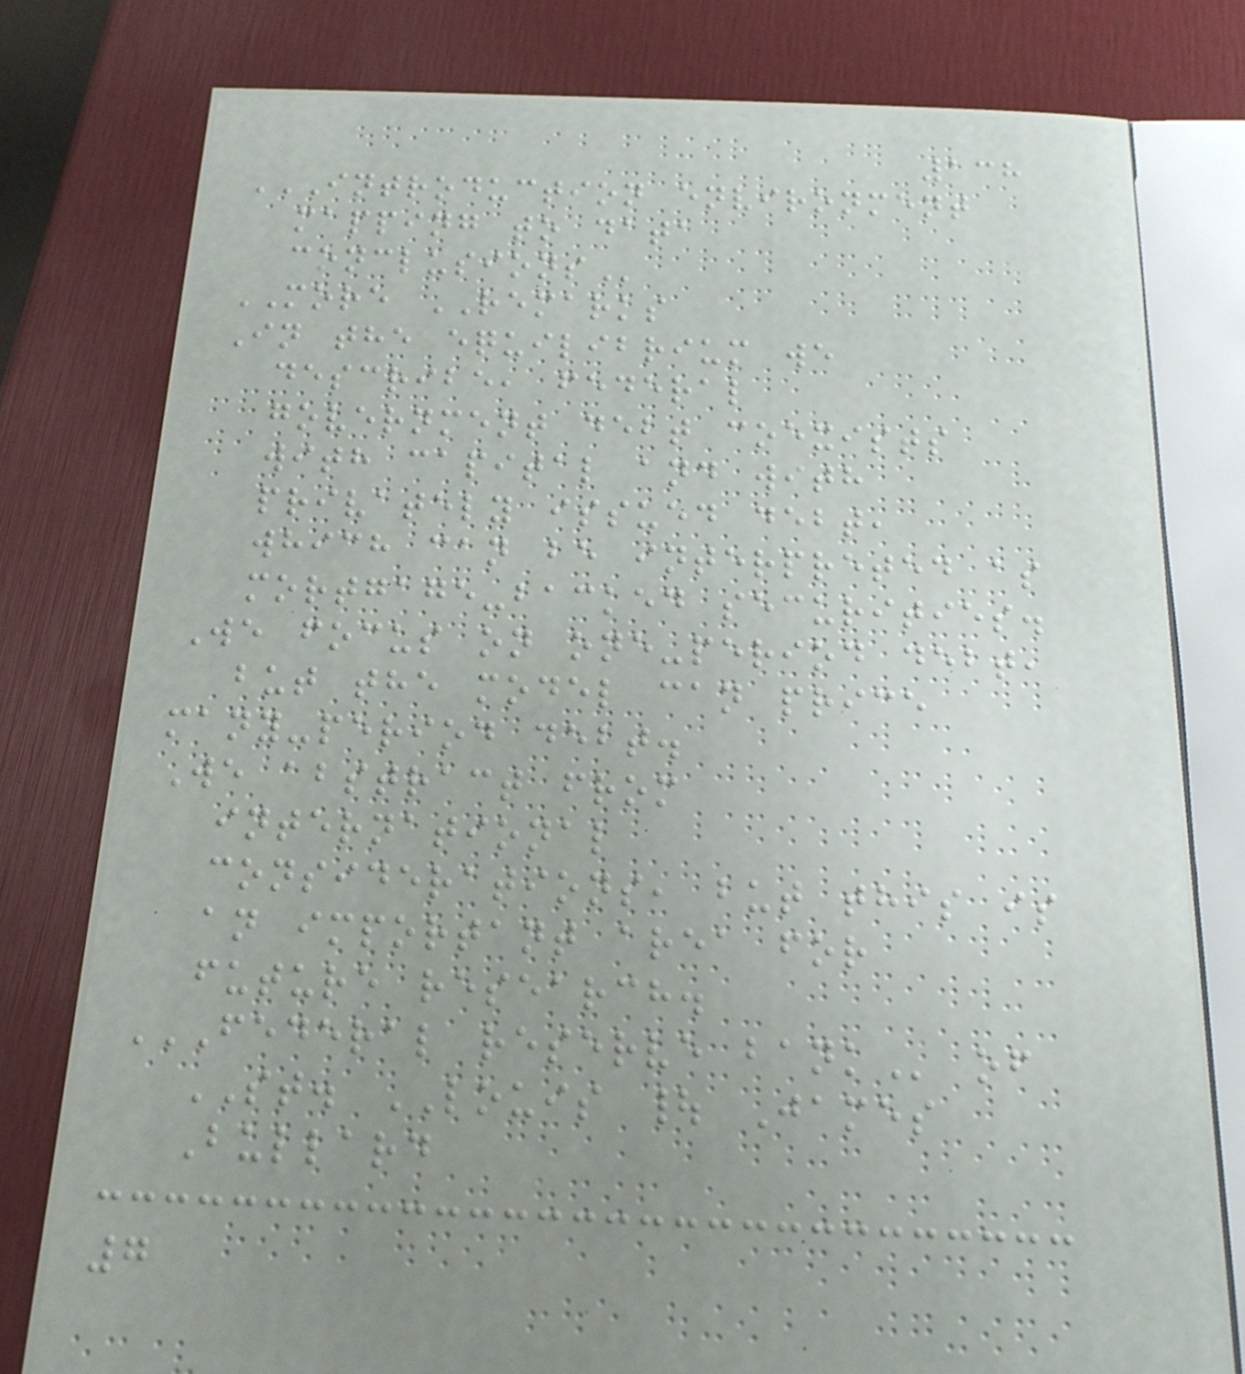138
INTRODUCTION ENVIRONMENT
MAPPING TO DATA
CONCLUSIONS
MORE REMARKS
In the equilibrium we
describe, federal
government debt coexists
with capital and with
privately issued debt,
which can be interpreted as
mortgage-backed securities.
We focus on one-period debt,
but the model can price
many-period debt.
We abstract from
international
considerations, but this is
an important area for
future research.
FEDERAL RESERVE BANK of
ST. LOUIS | James
Bullard
7
